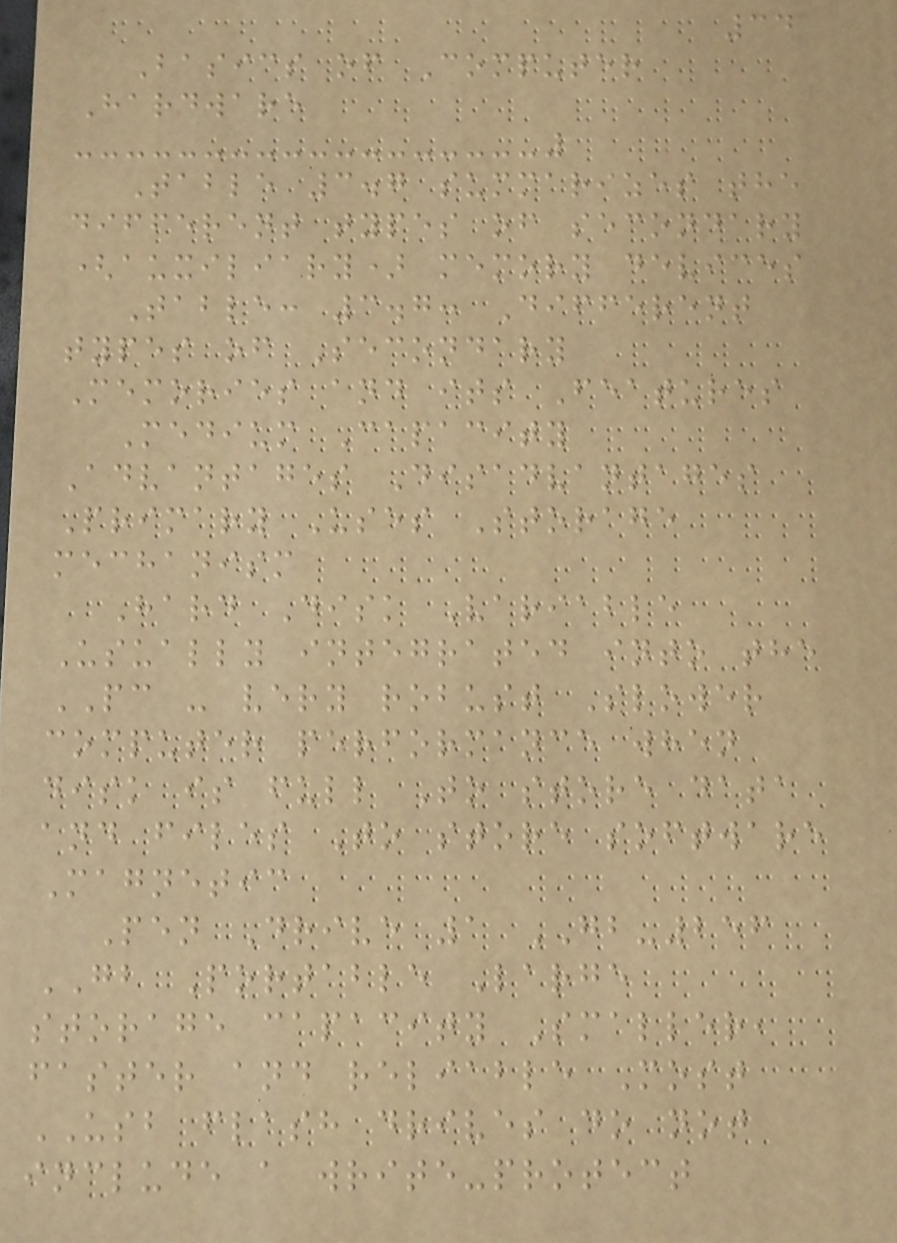34
Basics of Computer
Hardware
Table 3.7 summarizes the
different types of secondary
(auxiliary) memory devices
Table: 3.7: Different
types of Secondary
Memories and its Features
Medium Capacity
Advantages Disadvantages
Primary Uses Storage
mechanism
Hard Disk Variable
Usually integrated into the
PC - very robust Slower
computer performance when
disk is full To store data
and files To store software
Magnetic
Pen Drive 1 GB-256
GB Portable Large
storage capacity Smaller,
faster and reliable Most
USB flash drives do not
include a write-protect
